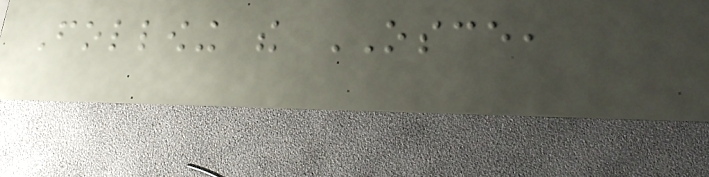Following the OSCE,
